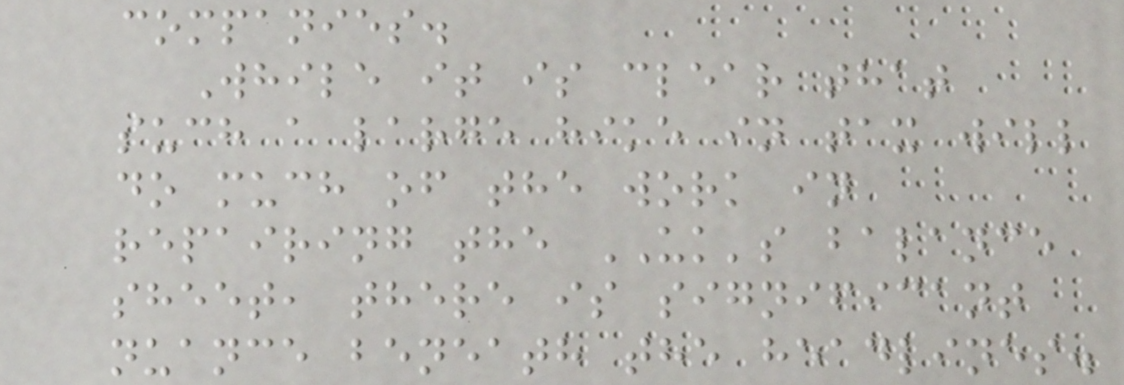companies.
While it is clear that
such a large hike in tax will
do much of the work in
repairing the UK's balance
sheet, there is significant
nuance beneath the headlines.
